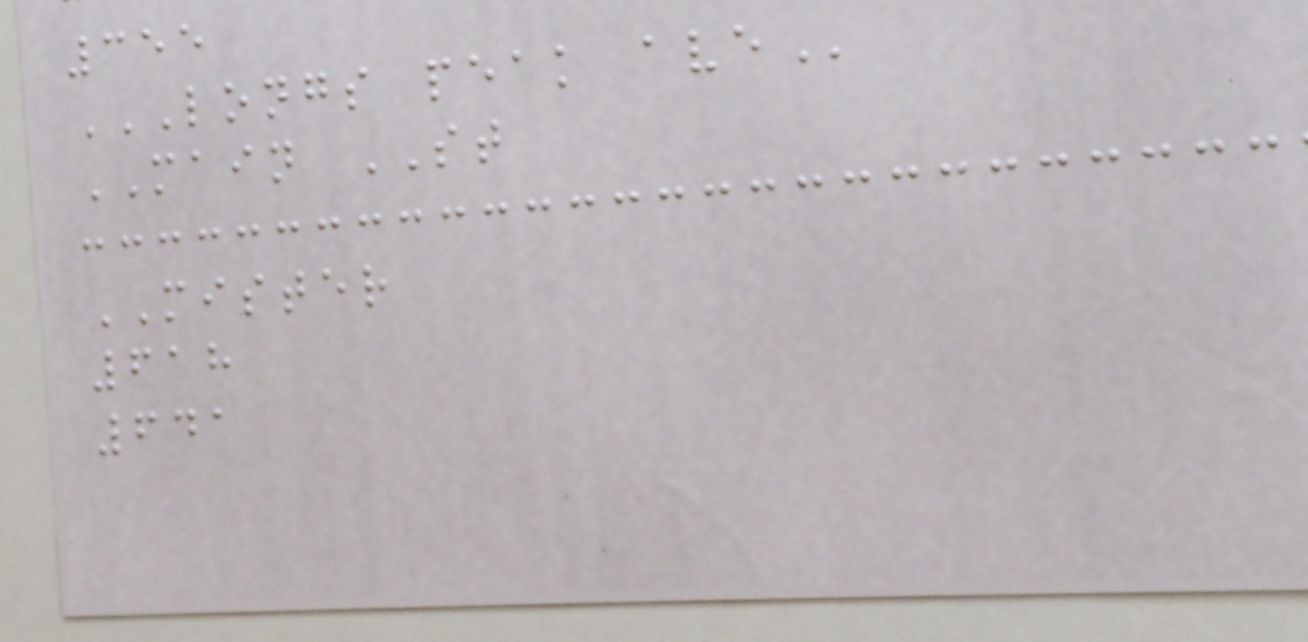355
LONGS PEAK AVE
MAIN ST
MISTER
618
641
